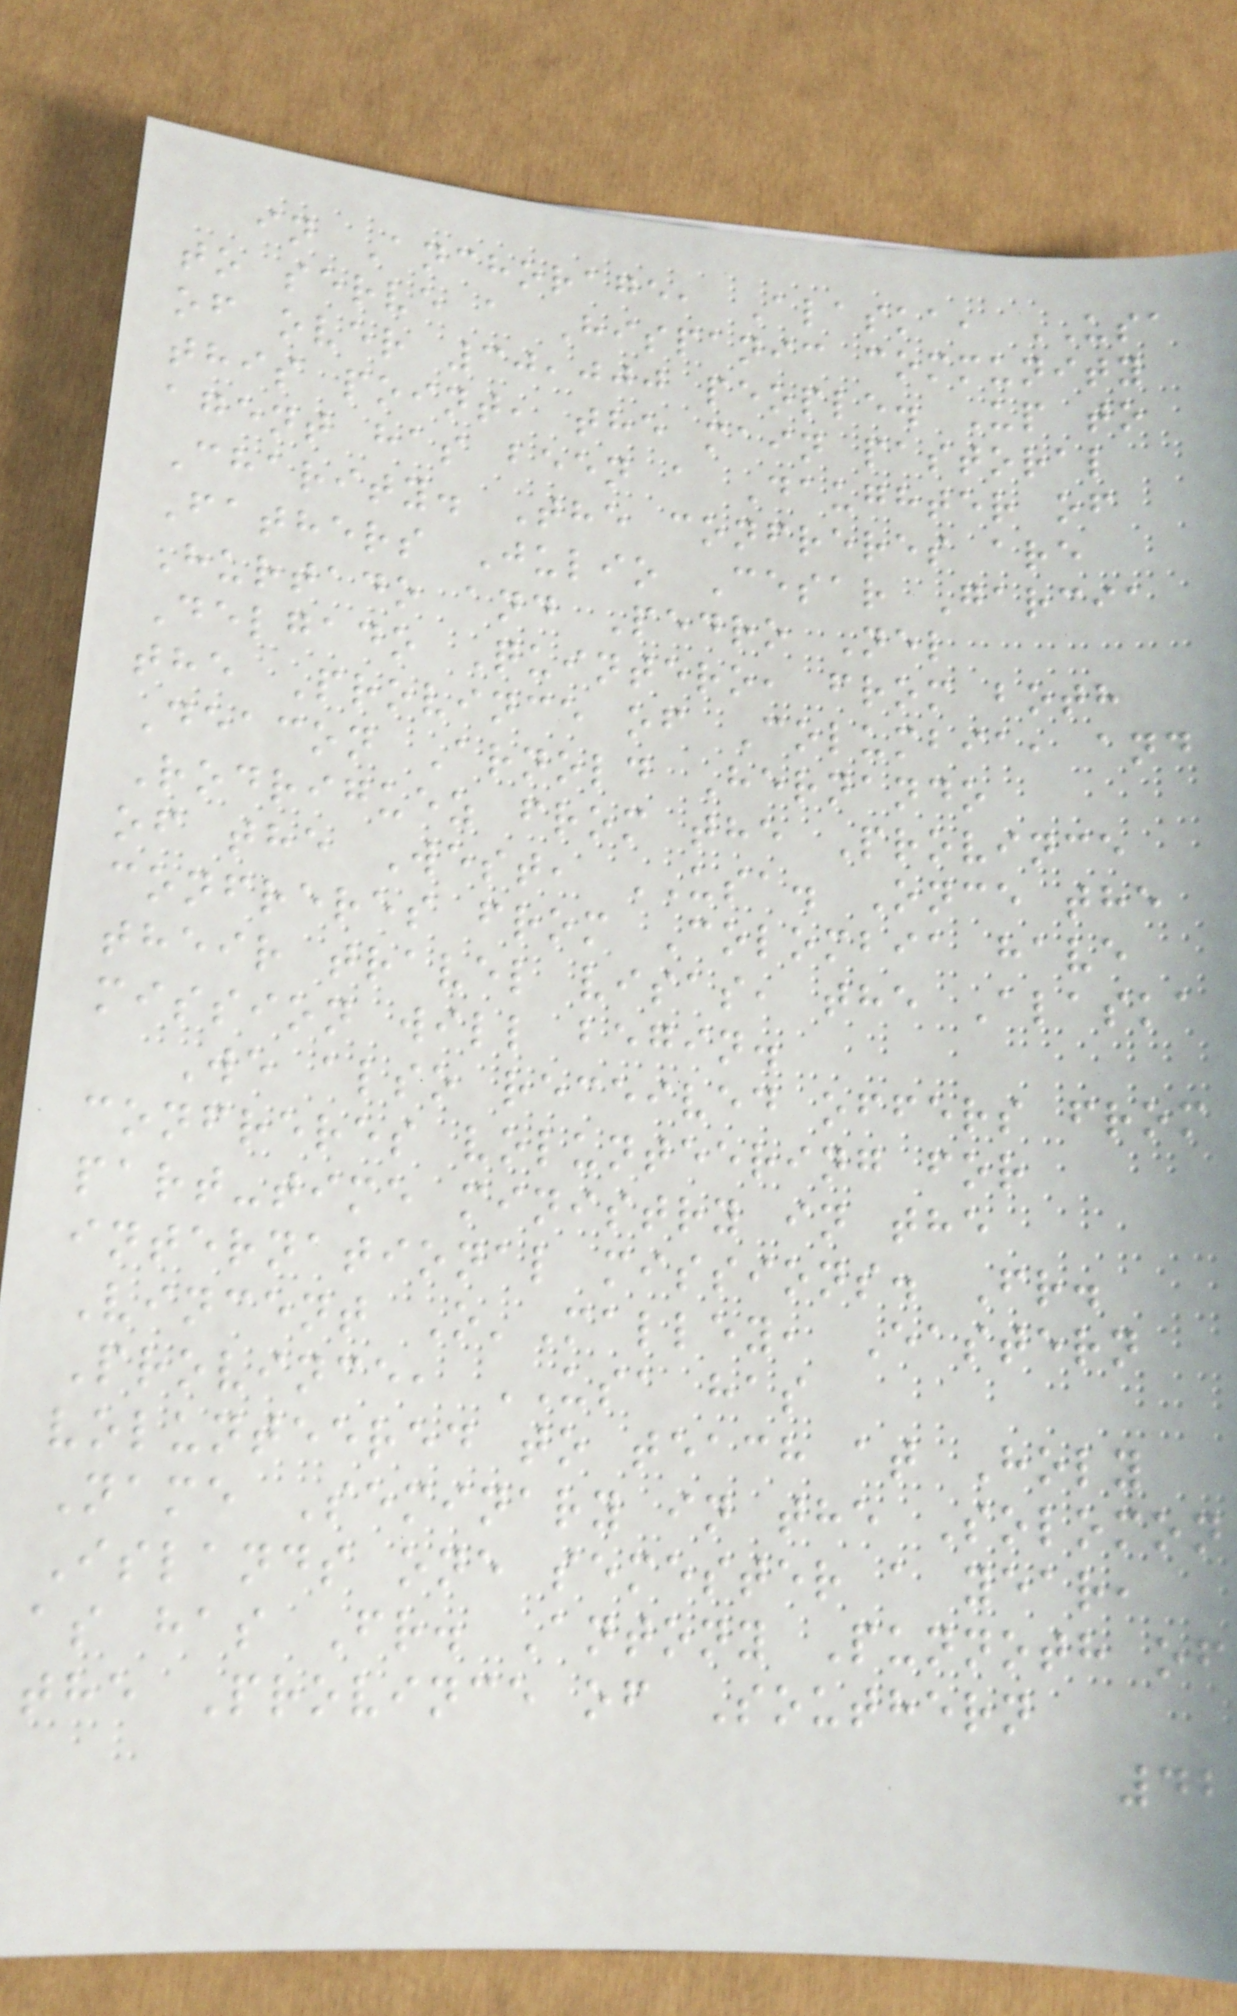in Anchorage, Alaska, USA
to serve a Hispanic community
of over 30,000 people. Up to
this point, the main pastoral
agent has been a Daughter of
Charity. The confreres are
Fathers Julio Cesar Garcia
Hurtado and Pedro Nel
Delgado Quintero, from both
the Province of Columbia, and
Deacon Arnold Hernando
Rodriguez from the Province
of the West, USA. Once the
confreres from Colombia have
their travel visas, the Alaska
mission will begin.
We also received offers from
confreres volunteering for
part-time ministry in the
international missions. Fr.
Vincent O'Malley, Eastern
Province, USA has
volunteered to teach at Holy
Name Seminary in the Solomon
Islands one semester a year,
as has Fr. Antony Punnoth of
the Province of Southern
42
